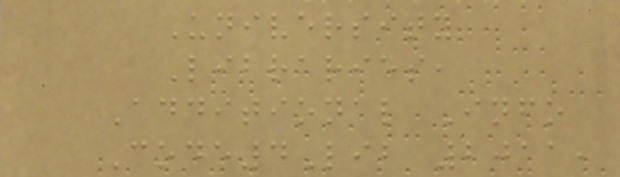University
Libraries,
Additional Info
Code4Lib 2011,
